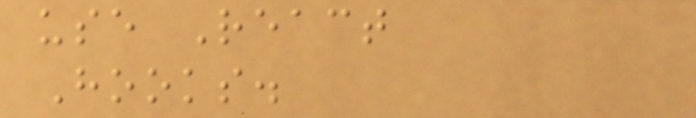use React
Hooks.
